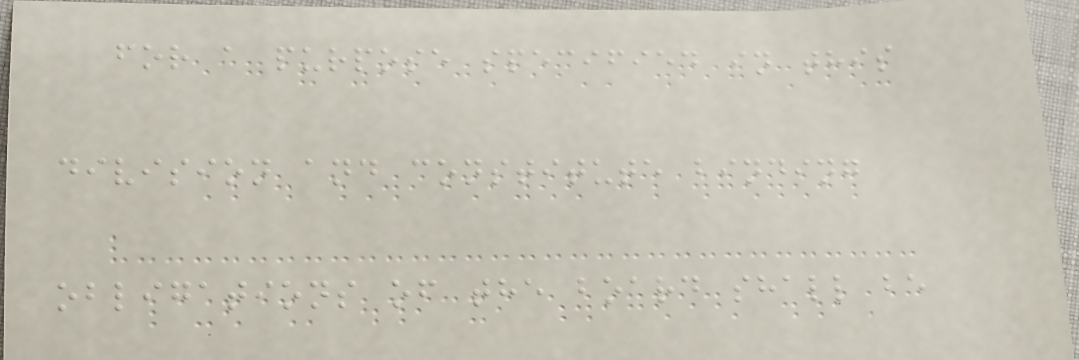for a purpose specified in this
division and constitute binding
obligations of the board shall be
